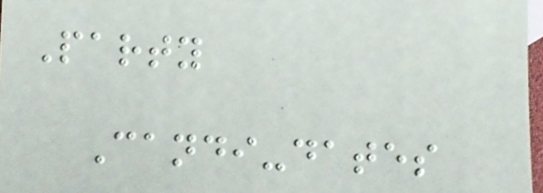Party
Candi-dates
